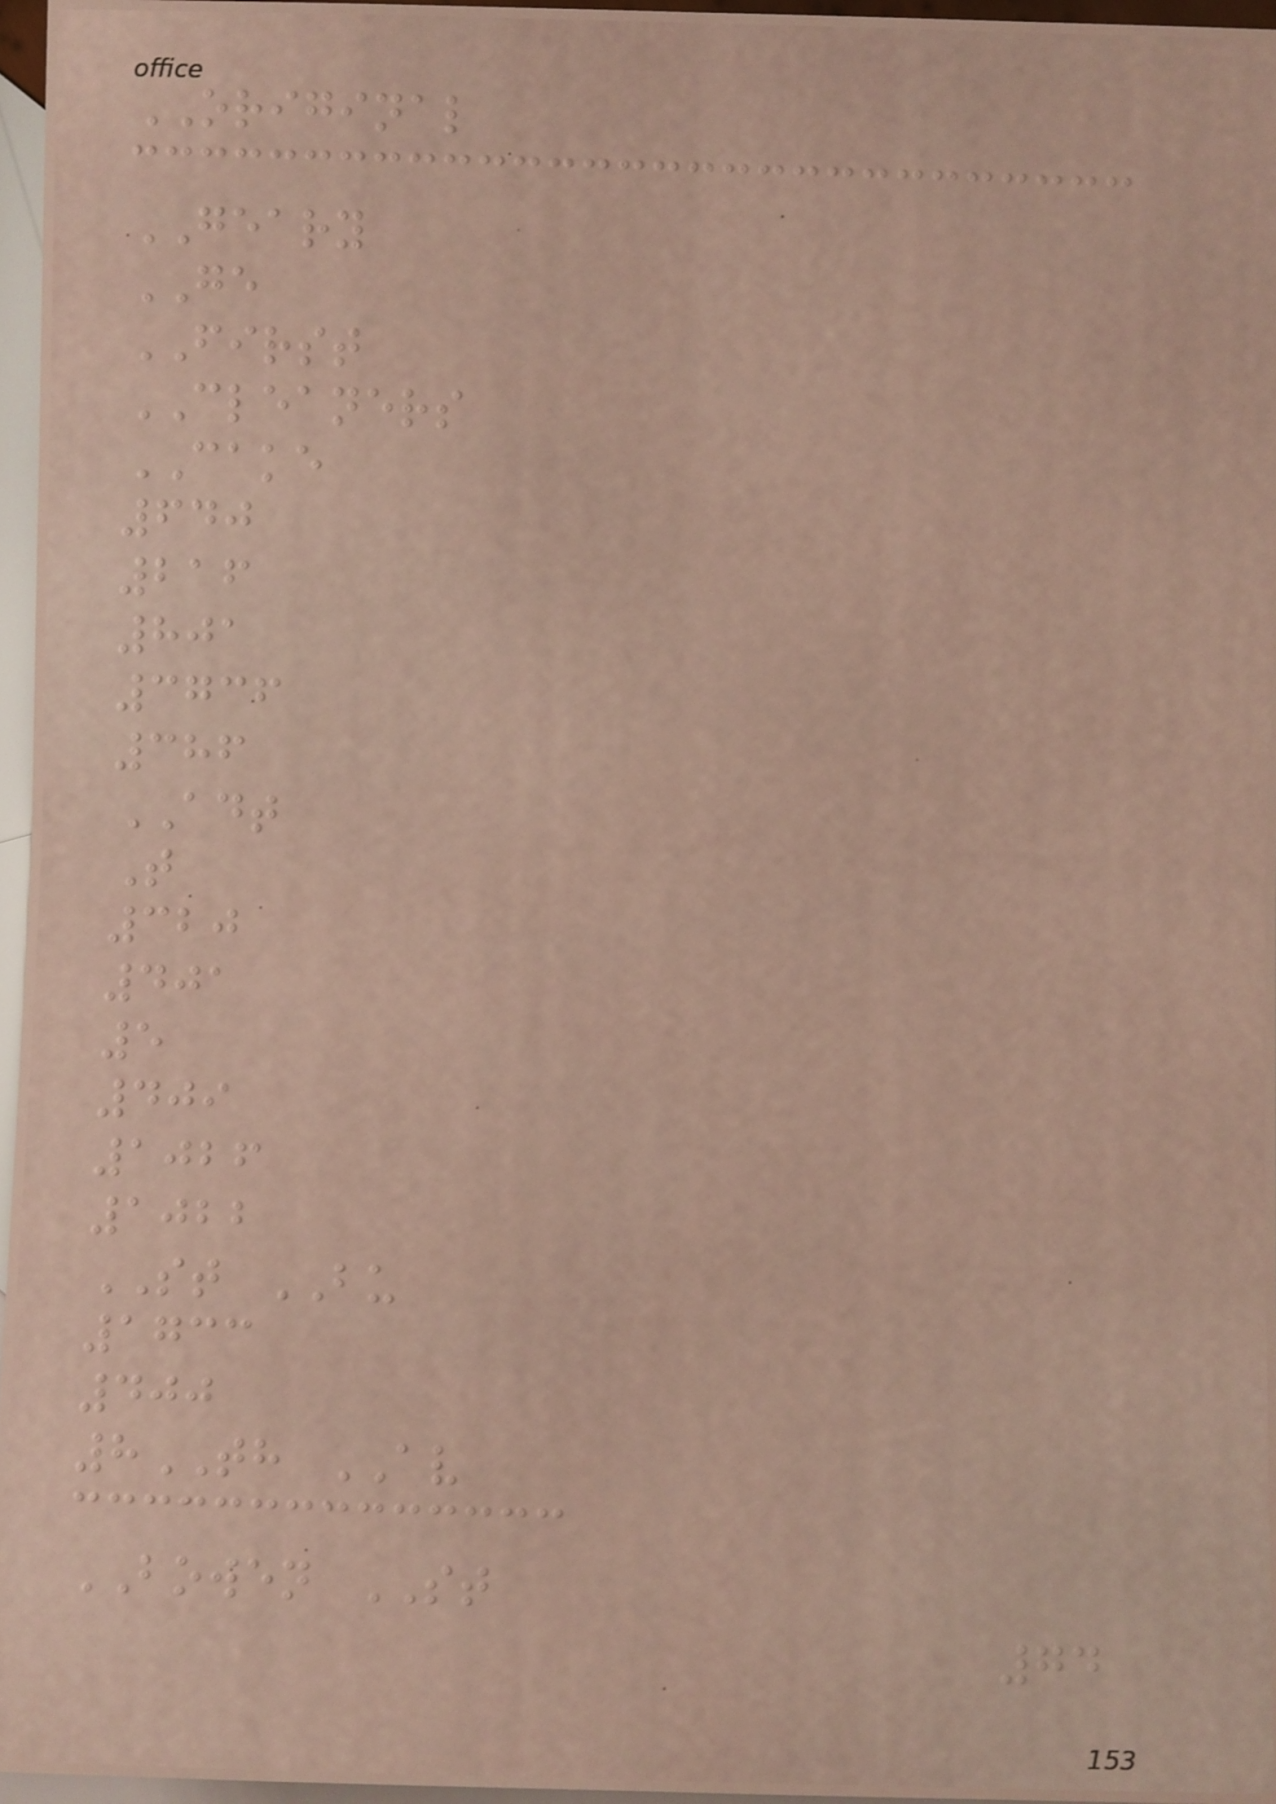ORIGINAL
GEARY
GE
FIRST
CLEANERS
CAKE
640
216
801
3736
386
ADT
T
320
401
5
409
1026
1022
ST BU
1733
400
8TH AV
BOWEN ST
74
